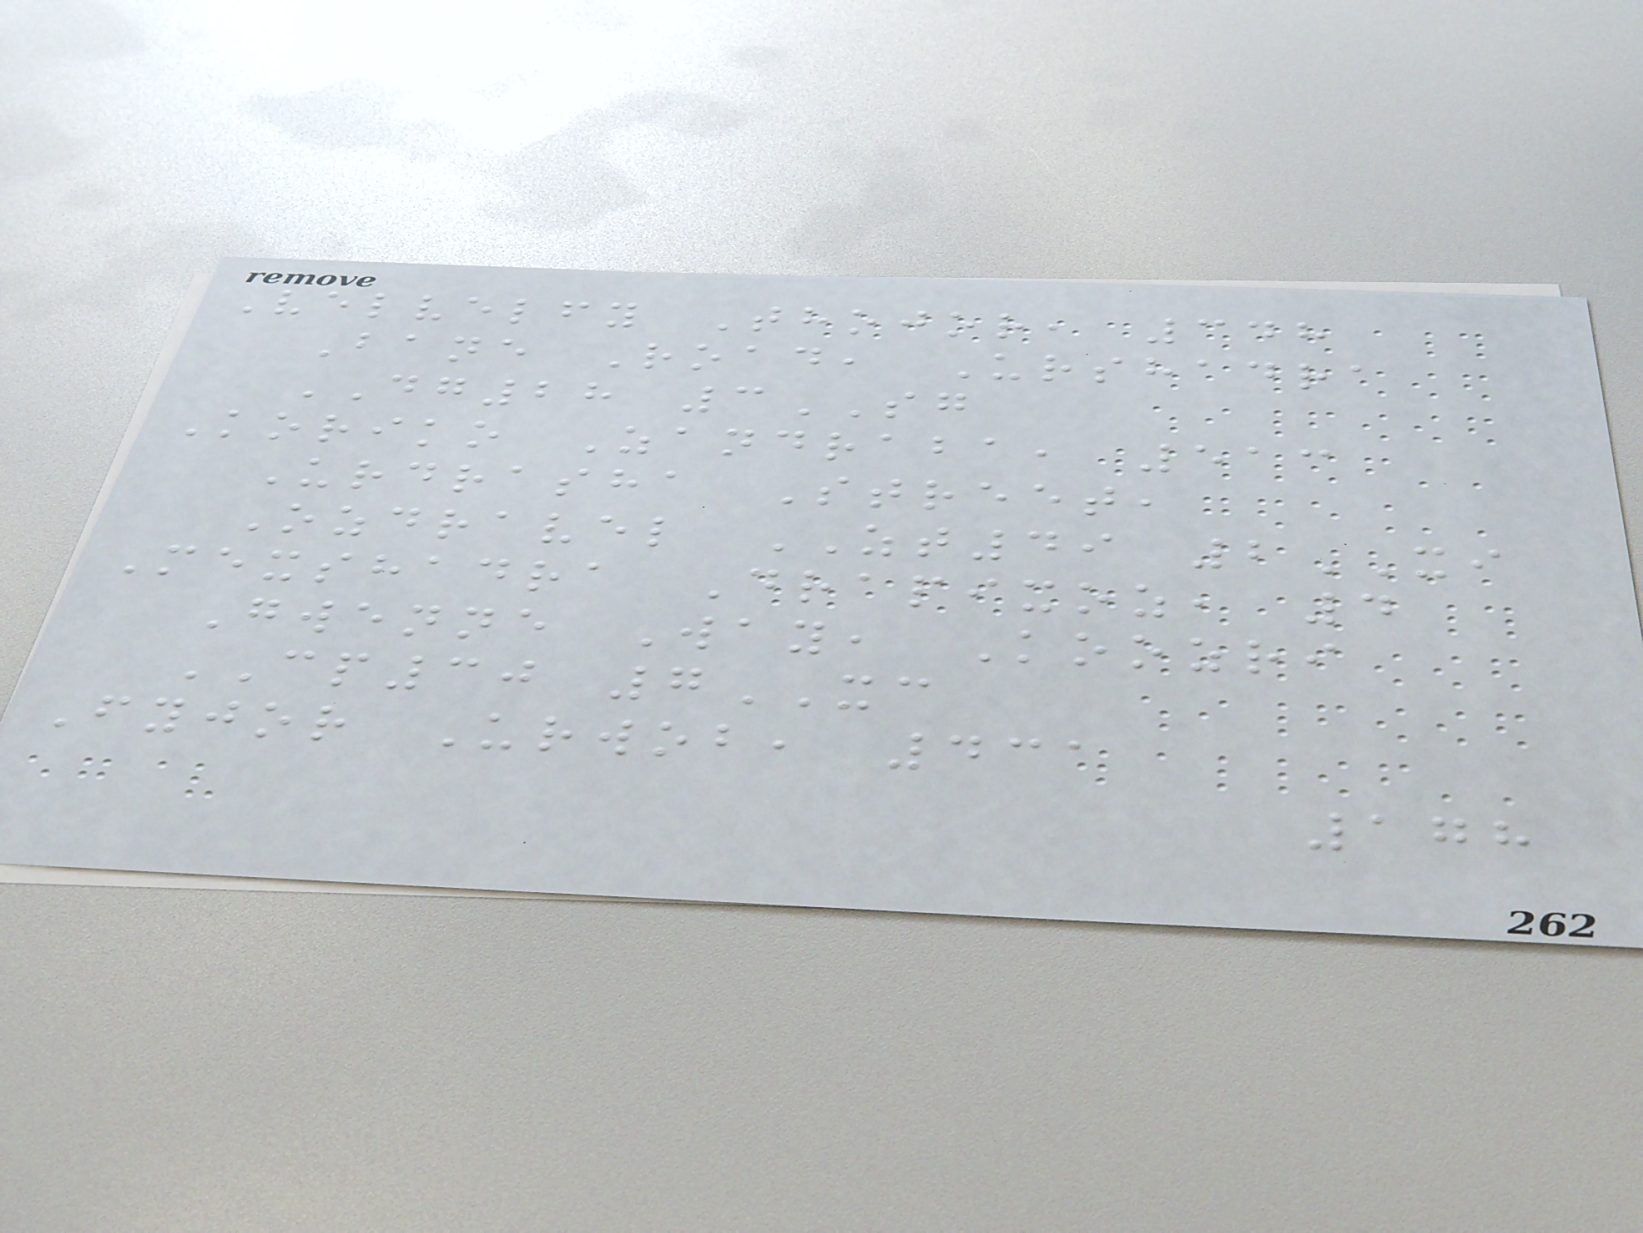Velvelfy Thojor, 348
Bane Road, Urshadra
DG28 3SG
Koriko Zandraba, 513
Urdrasha Street,
Ozdravel ZT49 2XI
Mexshadra Drapixoz, 4
Gwenne Way, Koozri
CP30 7XC
Fyjor Urwob, 431
178
